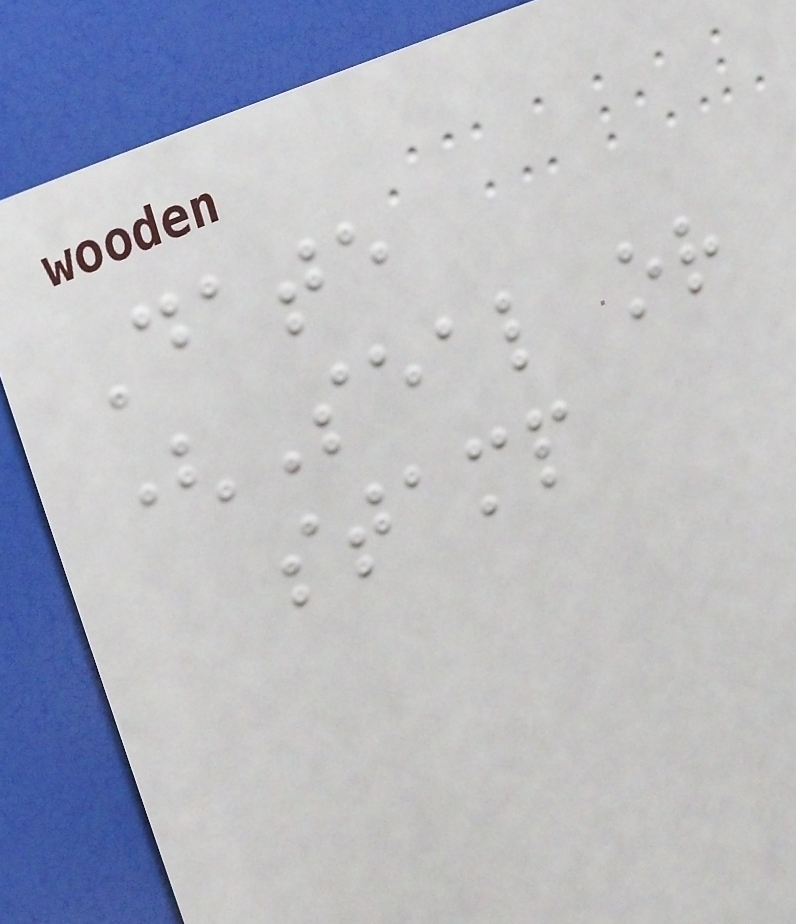Date
(Seal or
stamp
